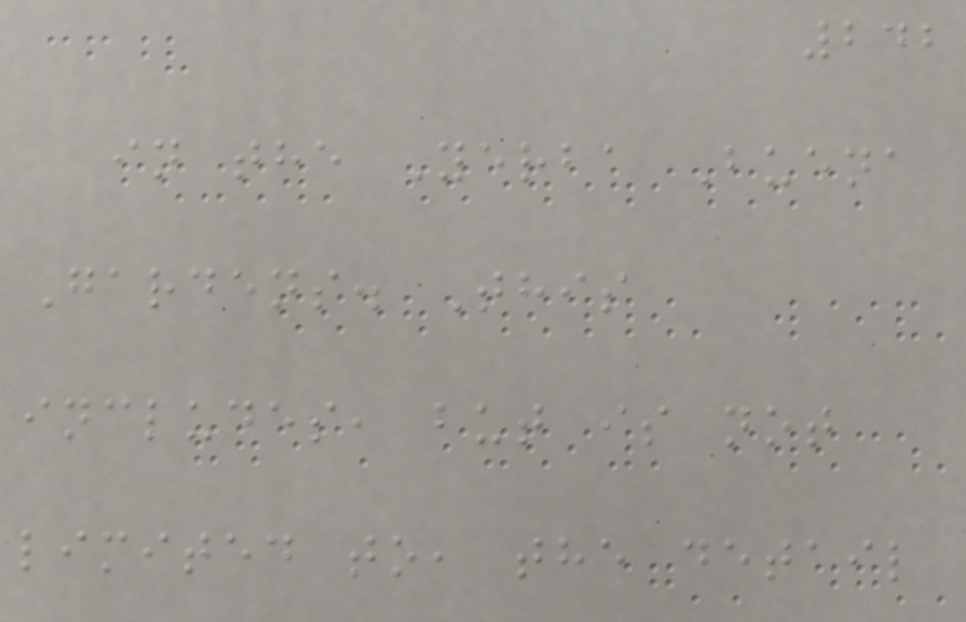242
in the Yerba Buena
Gardens. This
includes, but is not
limited to, the detail
